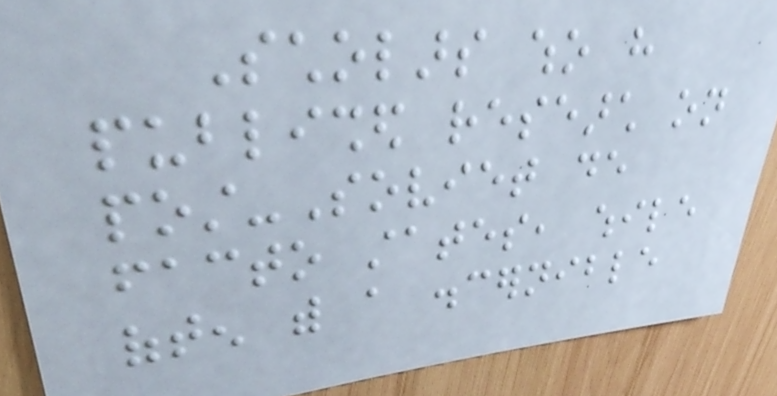Scholars who have
published research on
post-Soviet de
facto states, while
often with a discernible
